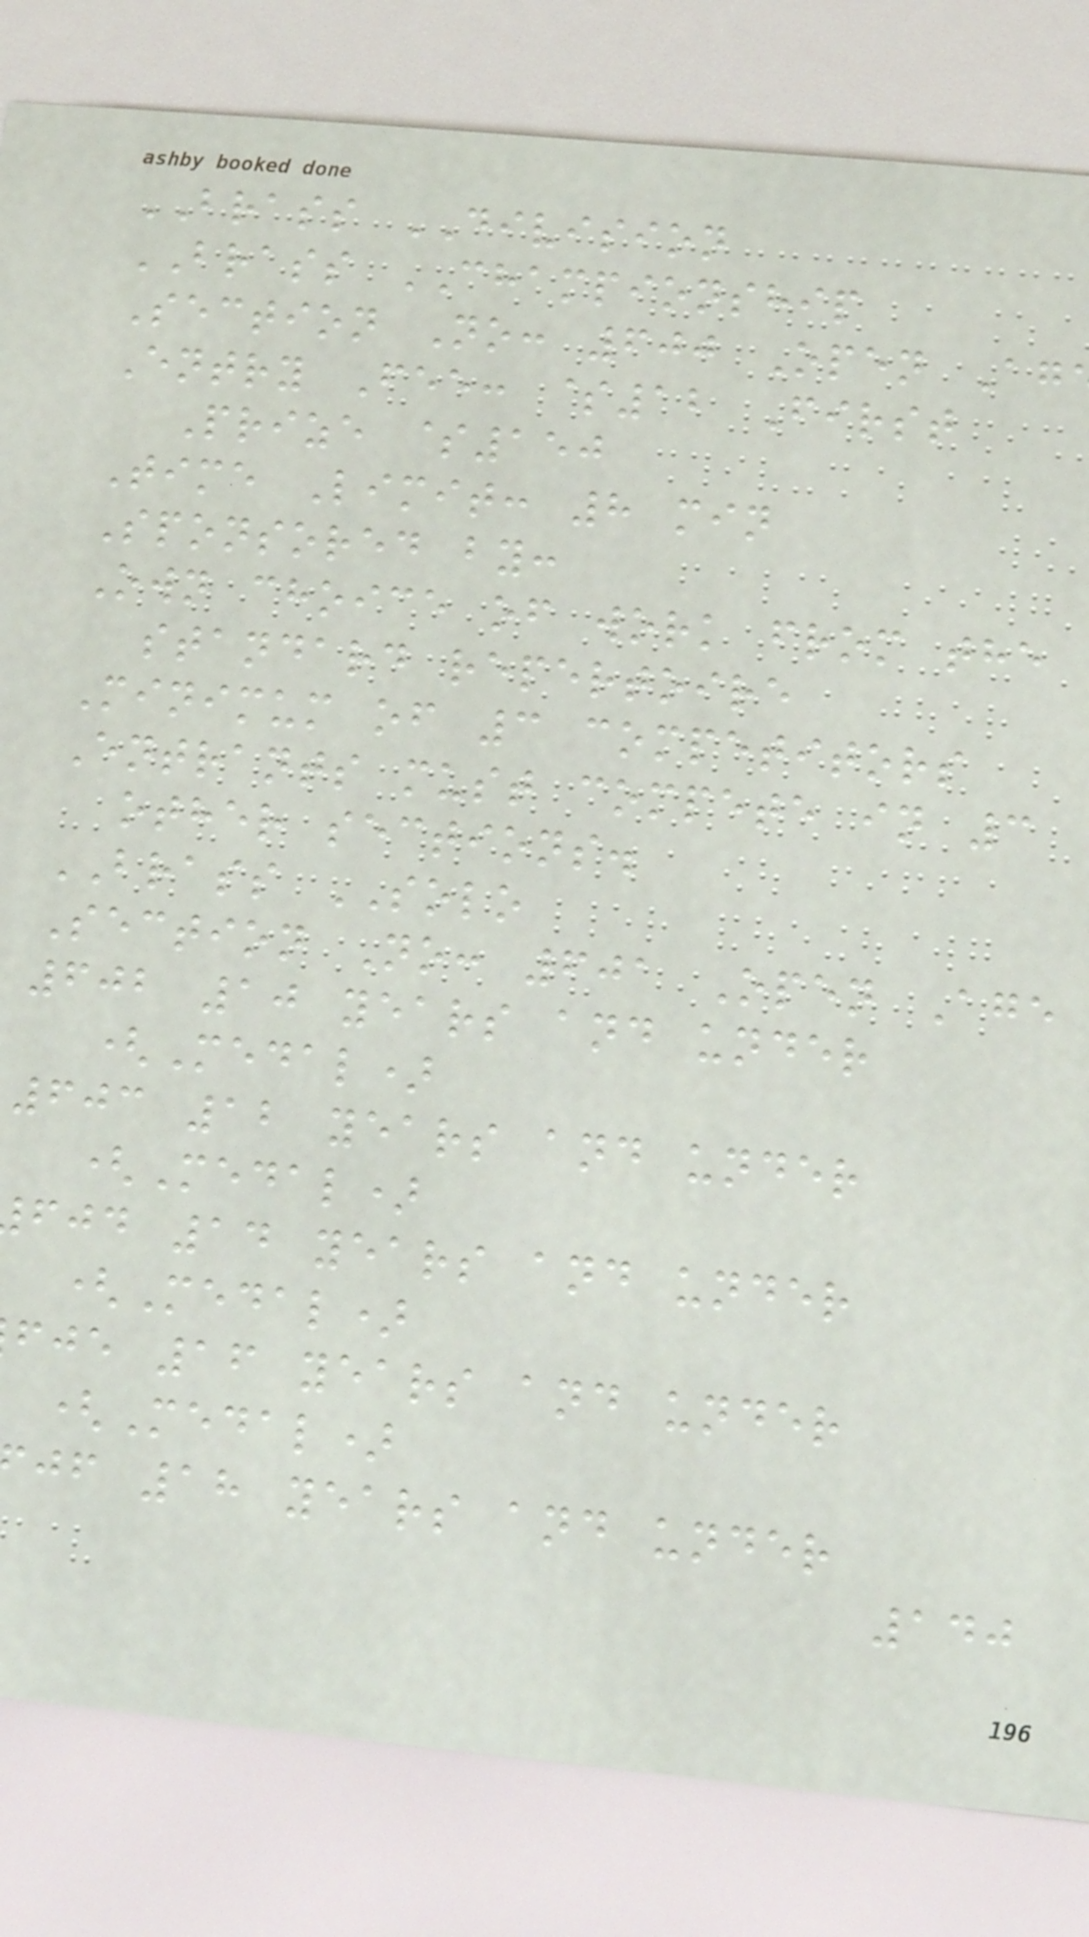BRASS DIVISION
BRASS CHAMPIONSHIP
Section No: 600 Open Ag
Entry Fee: $12 First
Prize $150
Time Limit: 8 min
Sponsored by:
Own choice of work from the
standard repertoire
Minimum of 3 competitors
Entrants must compete in 3
other sections.
BRASS SOLO
Section No: 601 Open Age
602 10 years and under
(Medal)
603 12 years and under
(Medal)
fjd 14 years and under
(Medal)
fje 16 years and under
(Medal)
jf 18 years and under
140
